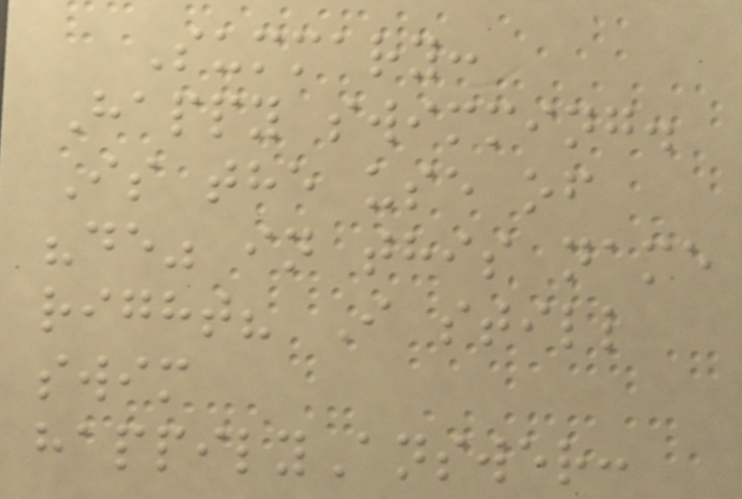Summary:
Happy swimming.
Is the use of
"de" in this name
right? I still
swim
happilyAnswer:
